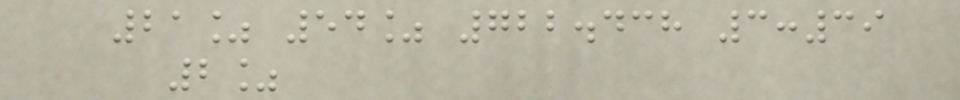21% 54% 722.438 3:39
2%
